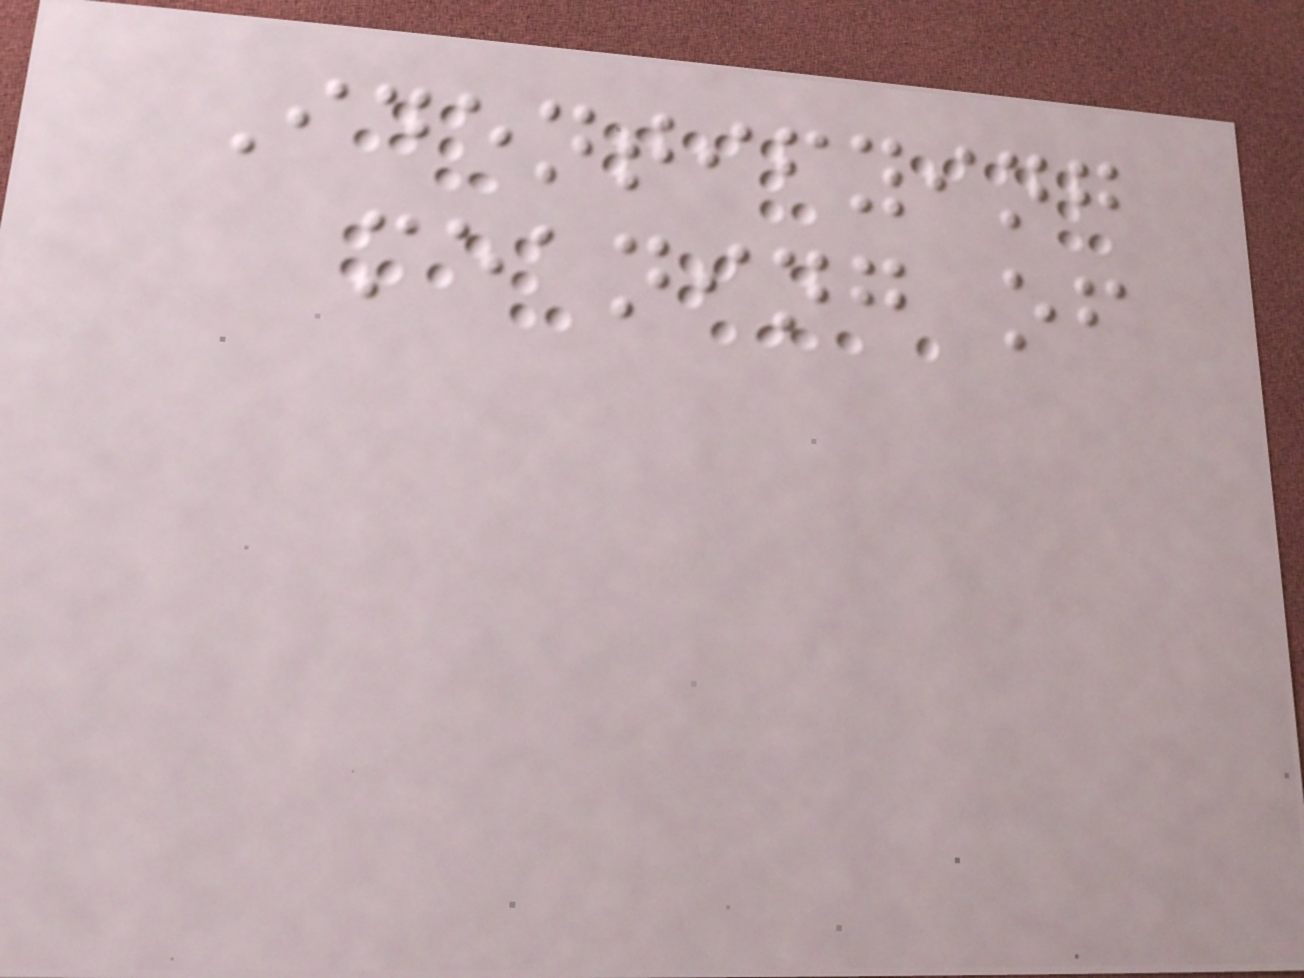Identifying
meaning of
